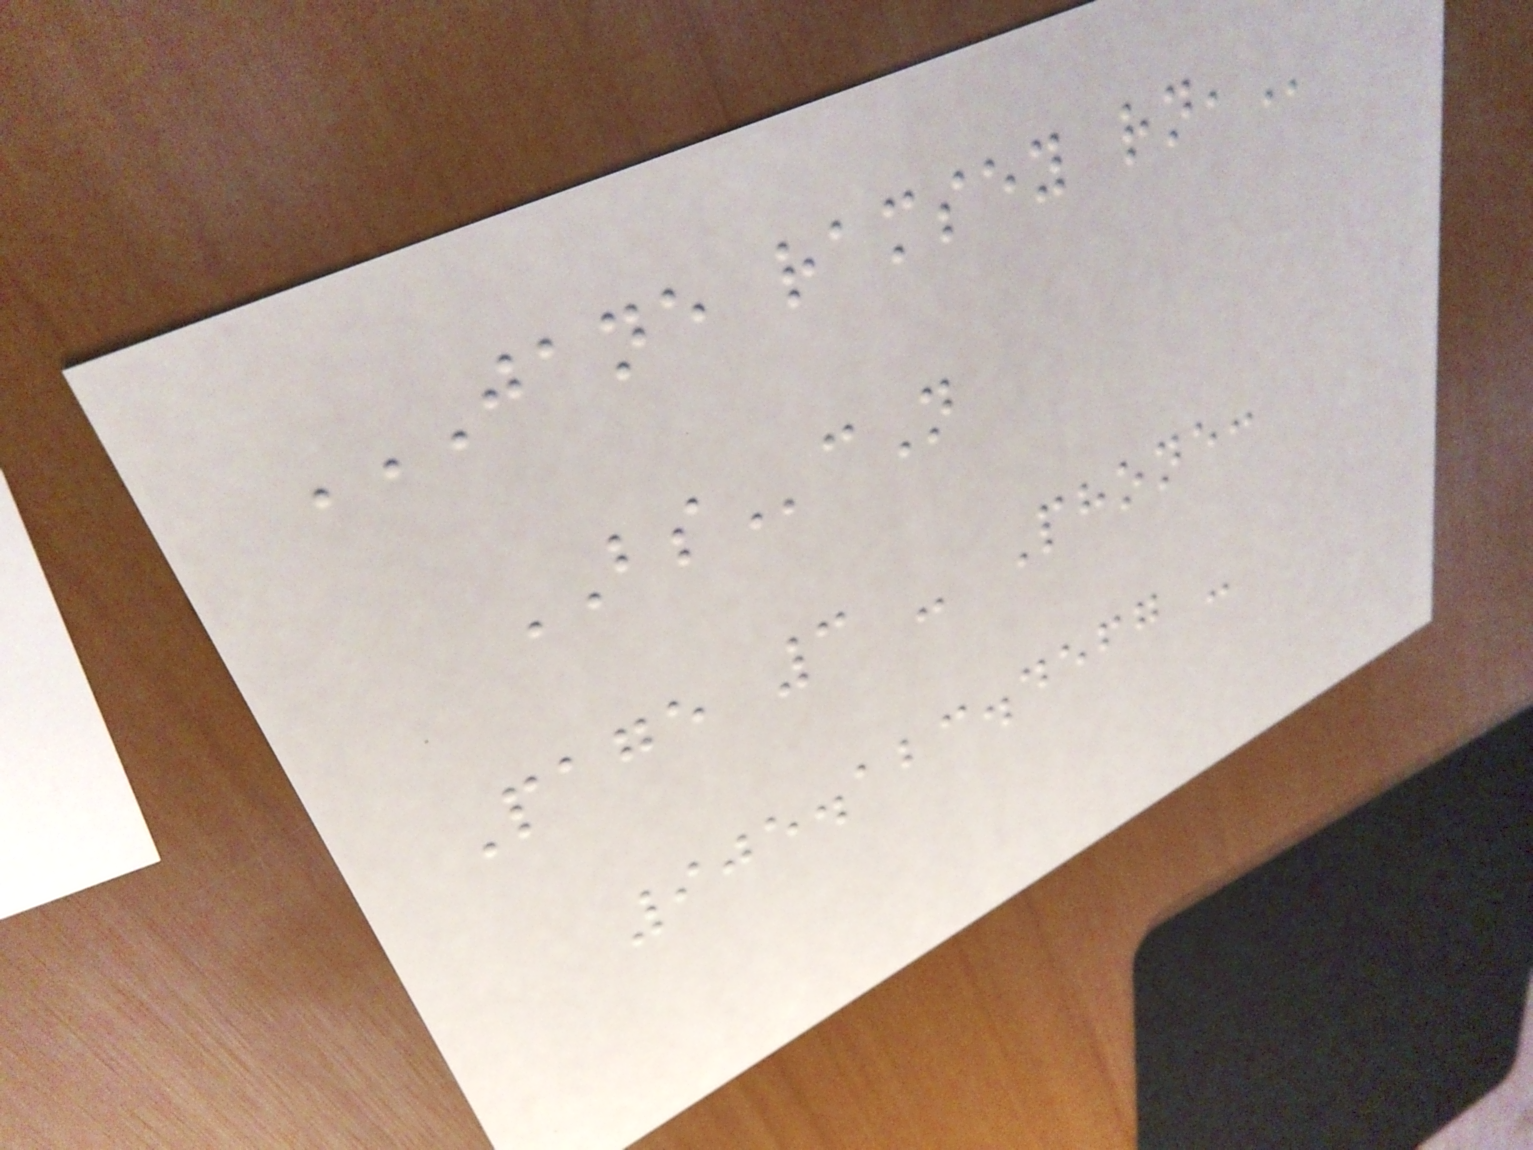JANE RAMSEY RN,
BScN
Page 3 - Phone:
905.123.4567 -
